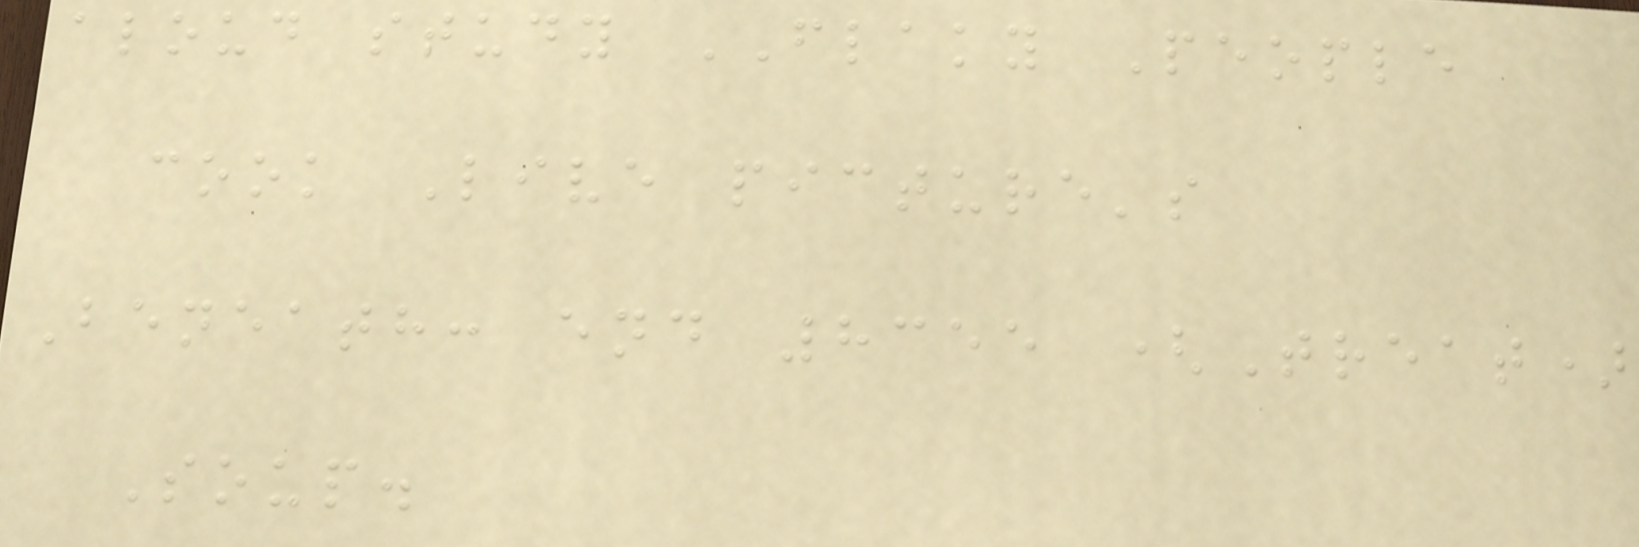aloud study FLAKY People
cook Live picture's
Beneath: end 8355 (Treat)
Soup.
